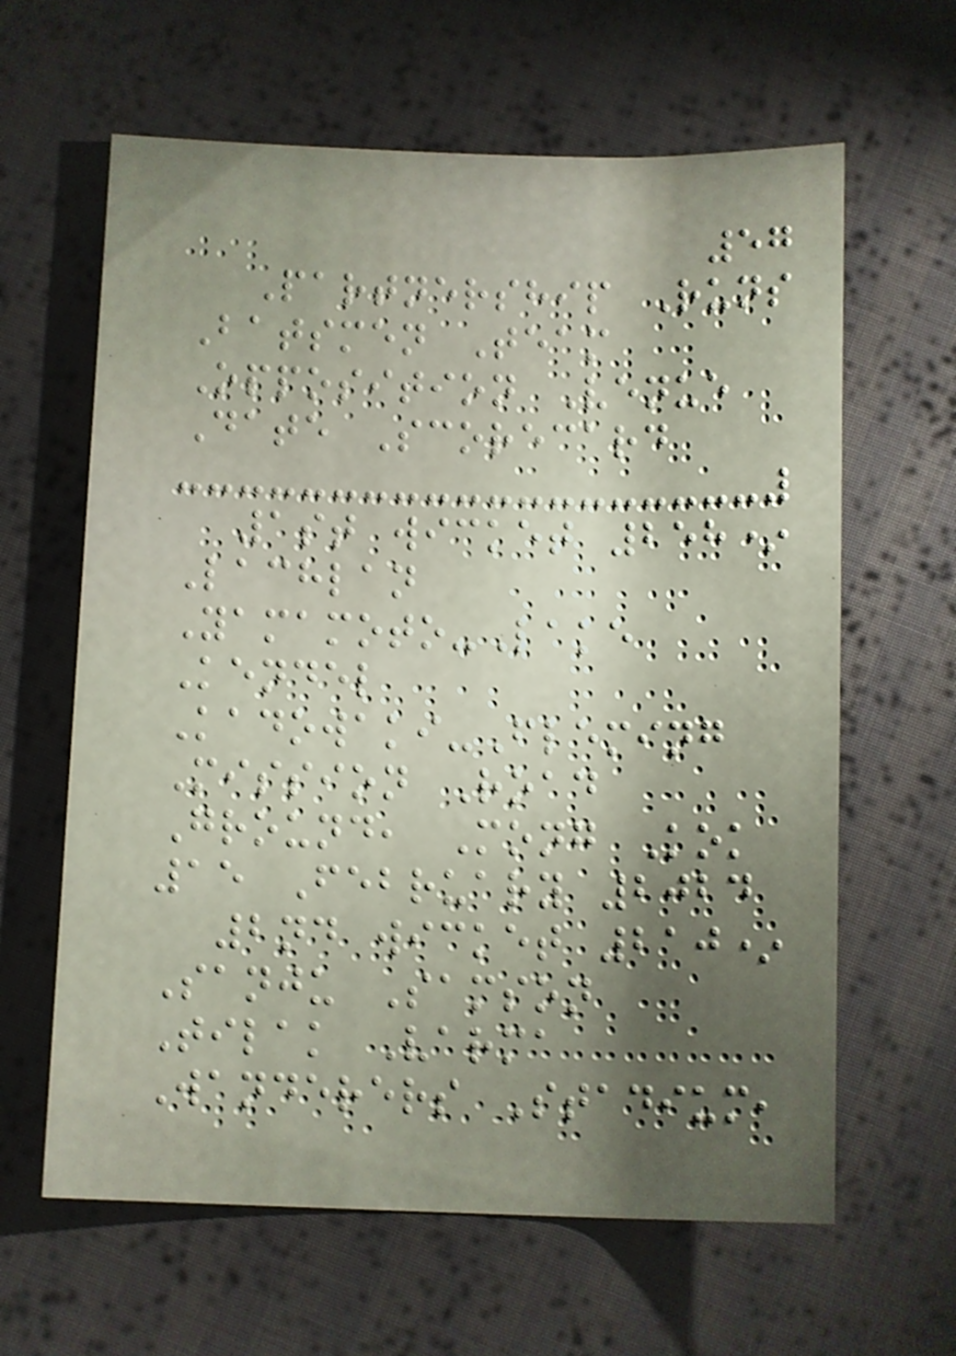57
Partnership Runs
Batsmen Team
Opposition Venue
Date Scorecard
1st wicket 258*
Lachlan
Yamamoto-Lake
Kendel
Kadowaki-Fleming
Mission Road
Ground, Mong Kok
15 February 2024
2nd wicket 210*
Sanju Samson
Tilak Varma
Wanderers Stadium,
